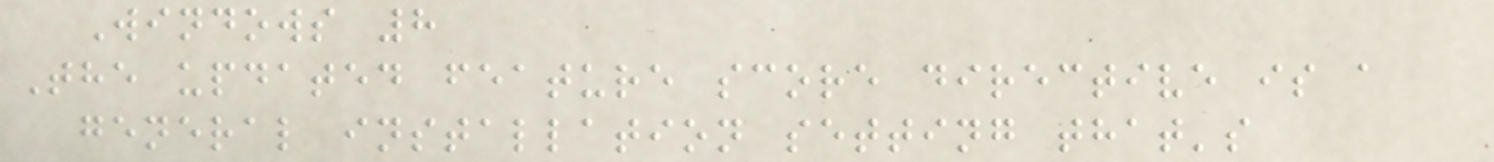Windows 8
The updated feature score directive is a
general installation setting that's
